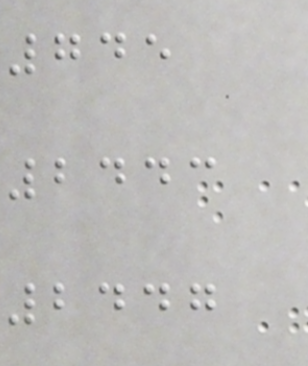745
2443
2447
